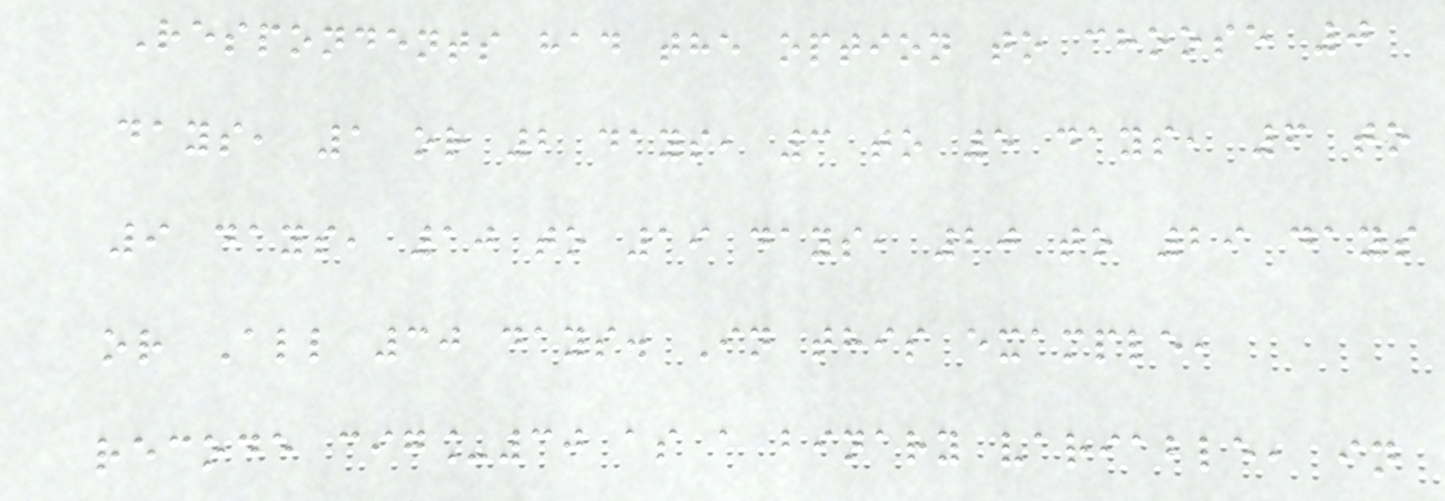Respondents had the option to choose 0
days, 1 or 2 days, 3 to 5 days, 6 to
9 days, 10 to 19 days, 20 to 29 days
or All 30 days. In this example,
recode cig_30 as a binary variable, in
